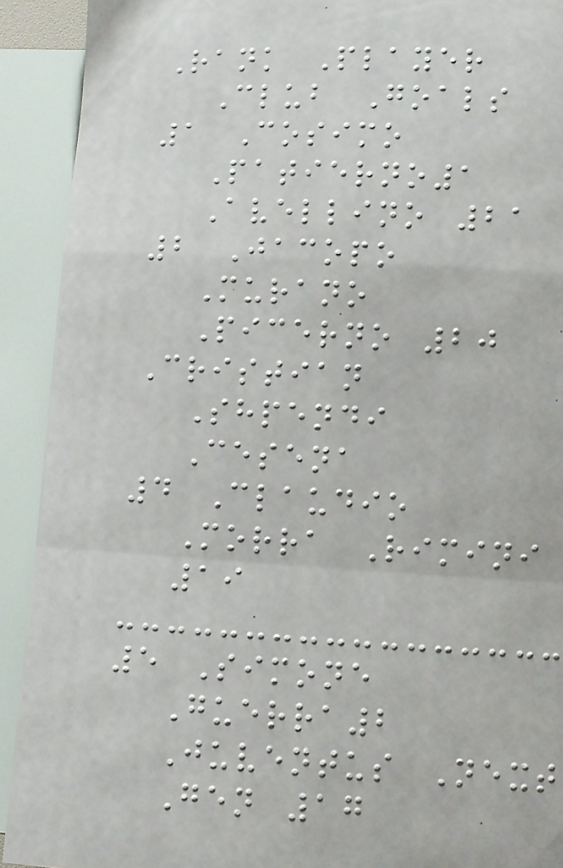Rank Player
Club Goals
1 Cosimo
Patierno1
Avellino 21
2 Jacopo
Murano
Picerno 20
Cristian
Shpendi
Cesena
4 Claudio
Morra Rimini
19
5 Simone
Guerra2
Juventus Next
Gen 17
